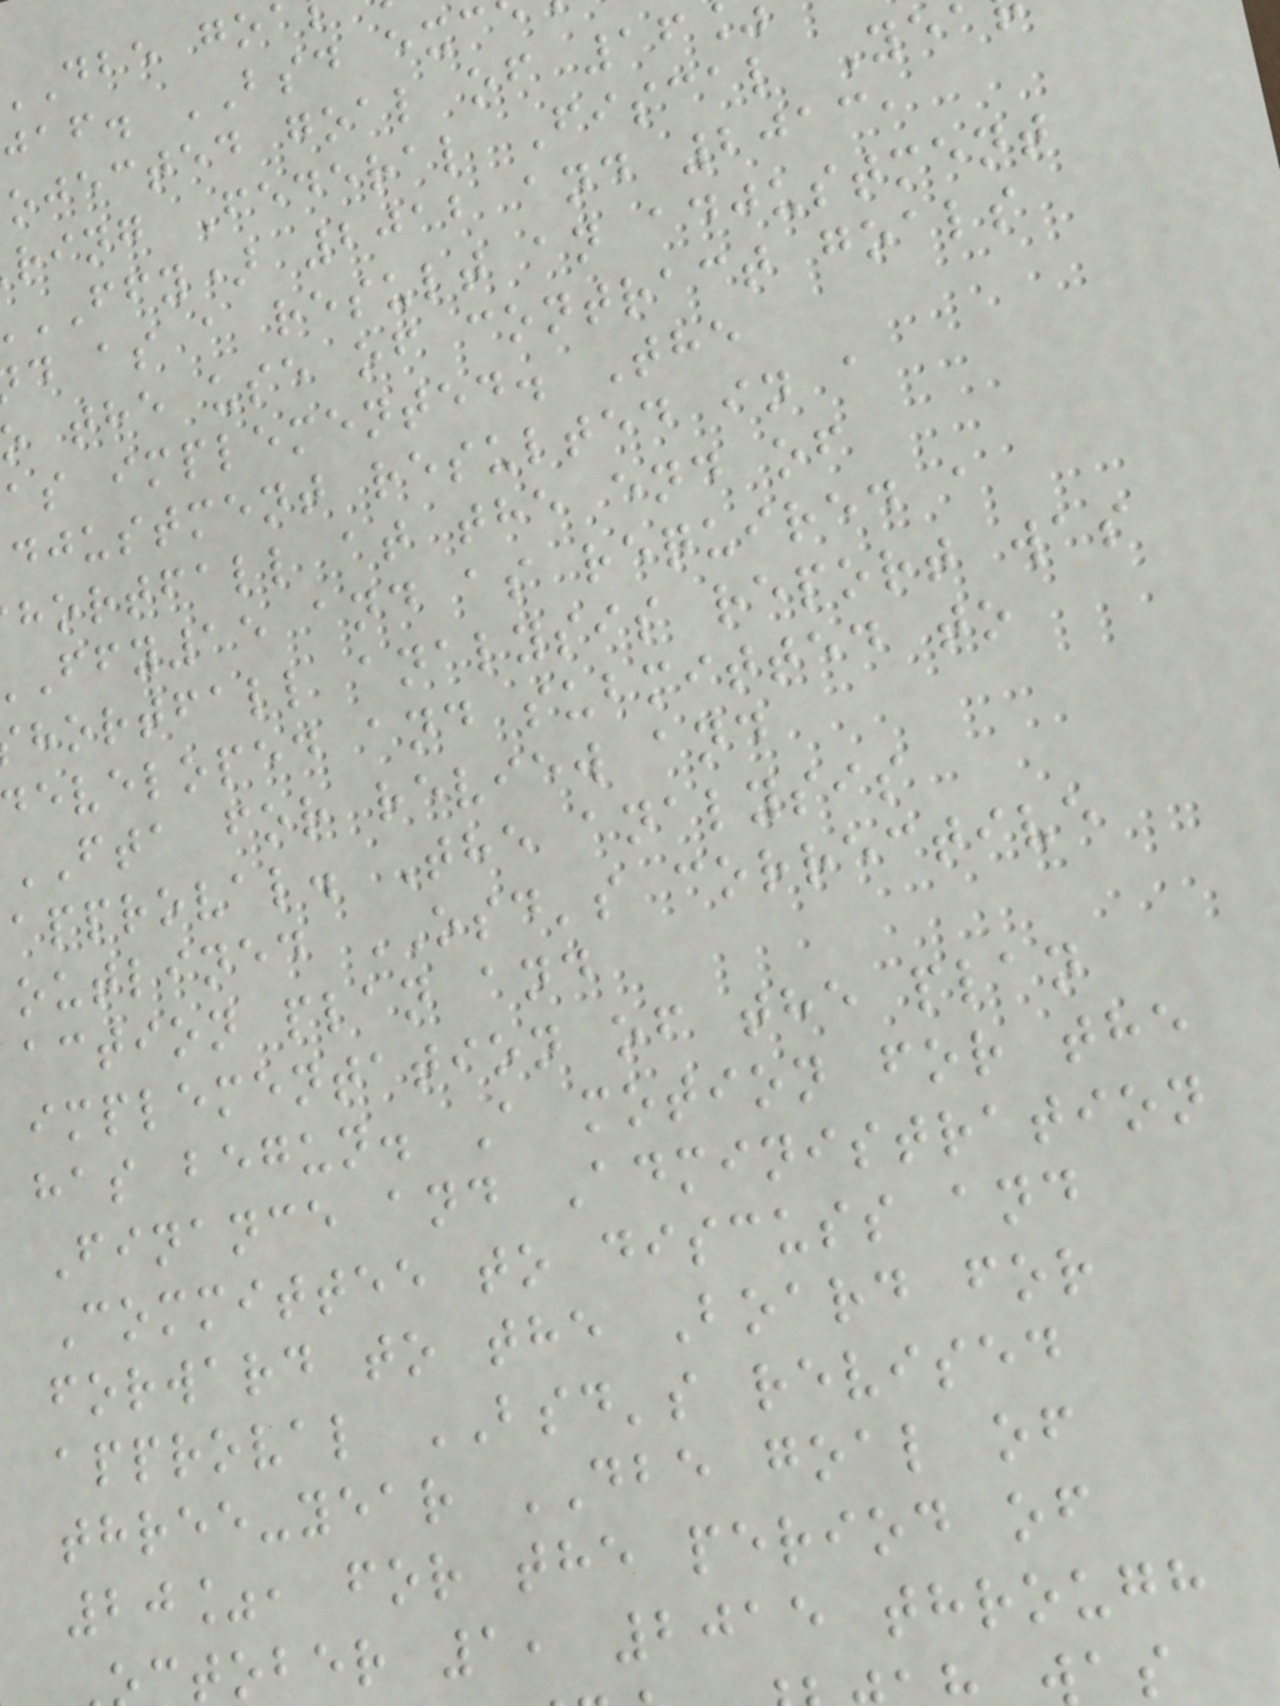jaf. BSD exc
ojected goal of 16
ring Federal Fiscal Ye
FFY) 2012 and 2013,
d as a result an adjustment
the use of contract goals
as implemented. The
djustment resulted in a
hortfall at the end of
ffy15 and as required a
hortfall analysis report was
developed and submitted to
FTA for review and
approval. The analysis
outlined OSD's corrective
action plan and
implementation of the plan
has begun. A motion for the
Finance and Administration
Committee to discuss and
forward to the Board for
approval BSD's revised
three-year DBE goal of
20%, for the period of
tober 1, 2015 through
